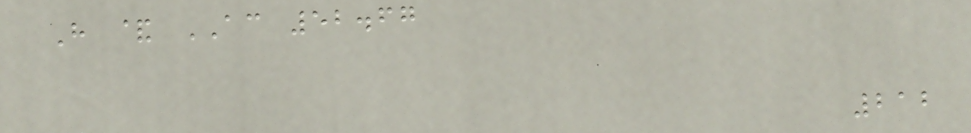H & AC 52.67
212
